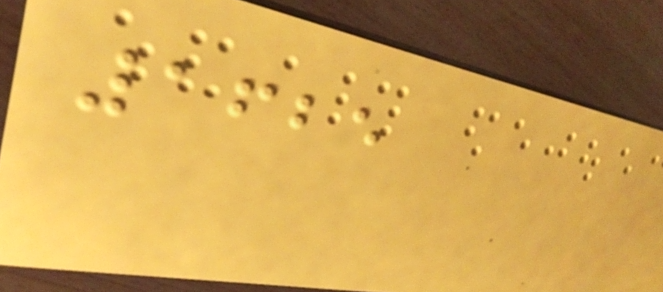1625
